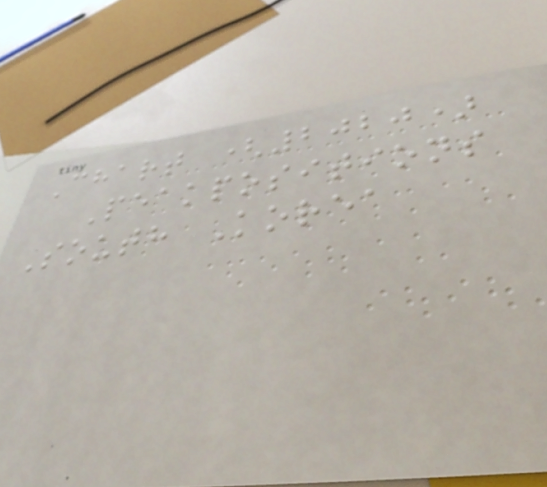Chart (2020)
Peakpositions
South Korea
